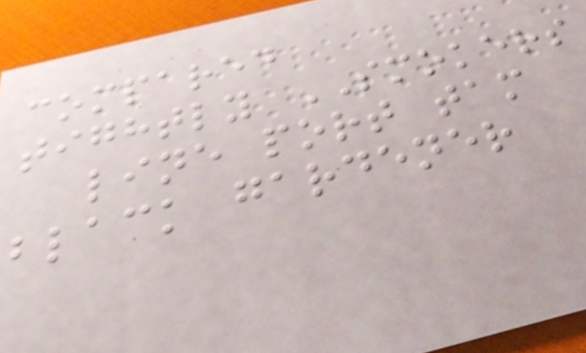compared
tightly SMOKERS
line port tam
black gardener
